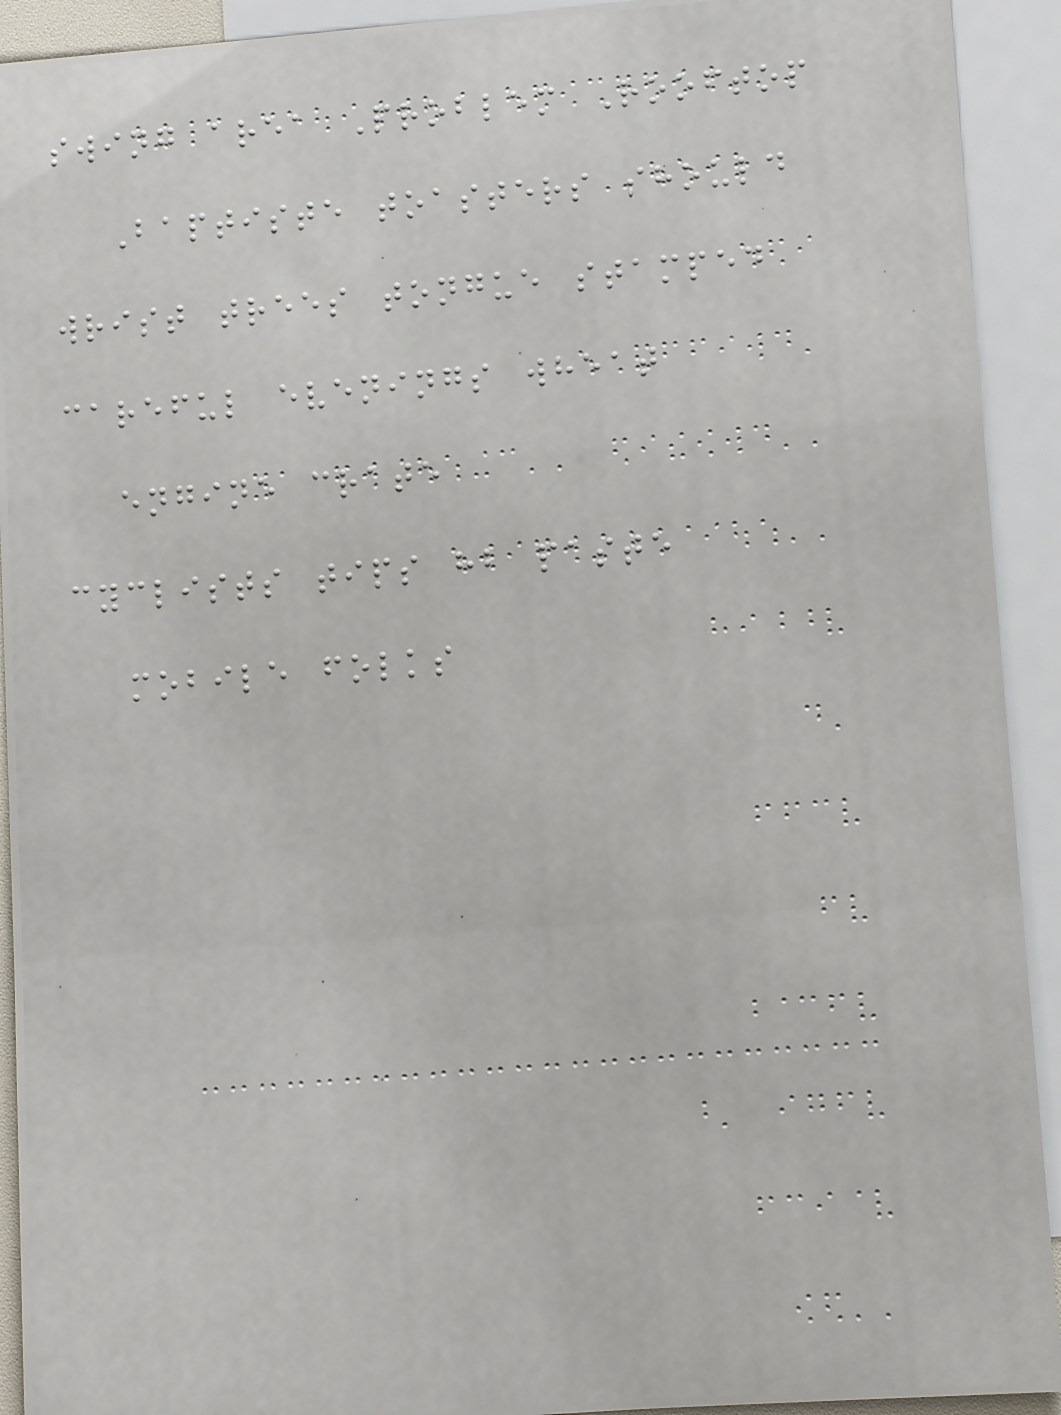swing area Problem Rooftop
Baptiste toasters should
wrist trees tongue stamped
careful evenings wheat
engine crate
cyclists tips hb paste
mobile folks
